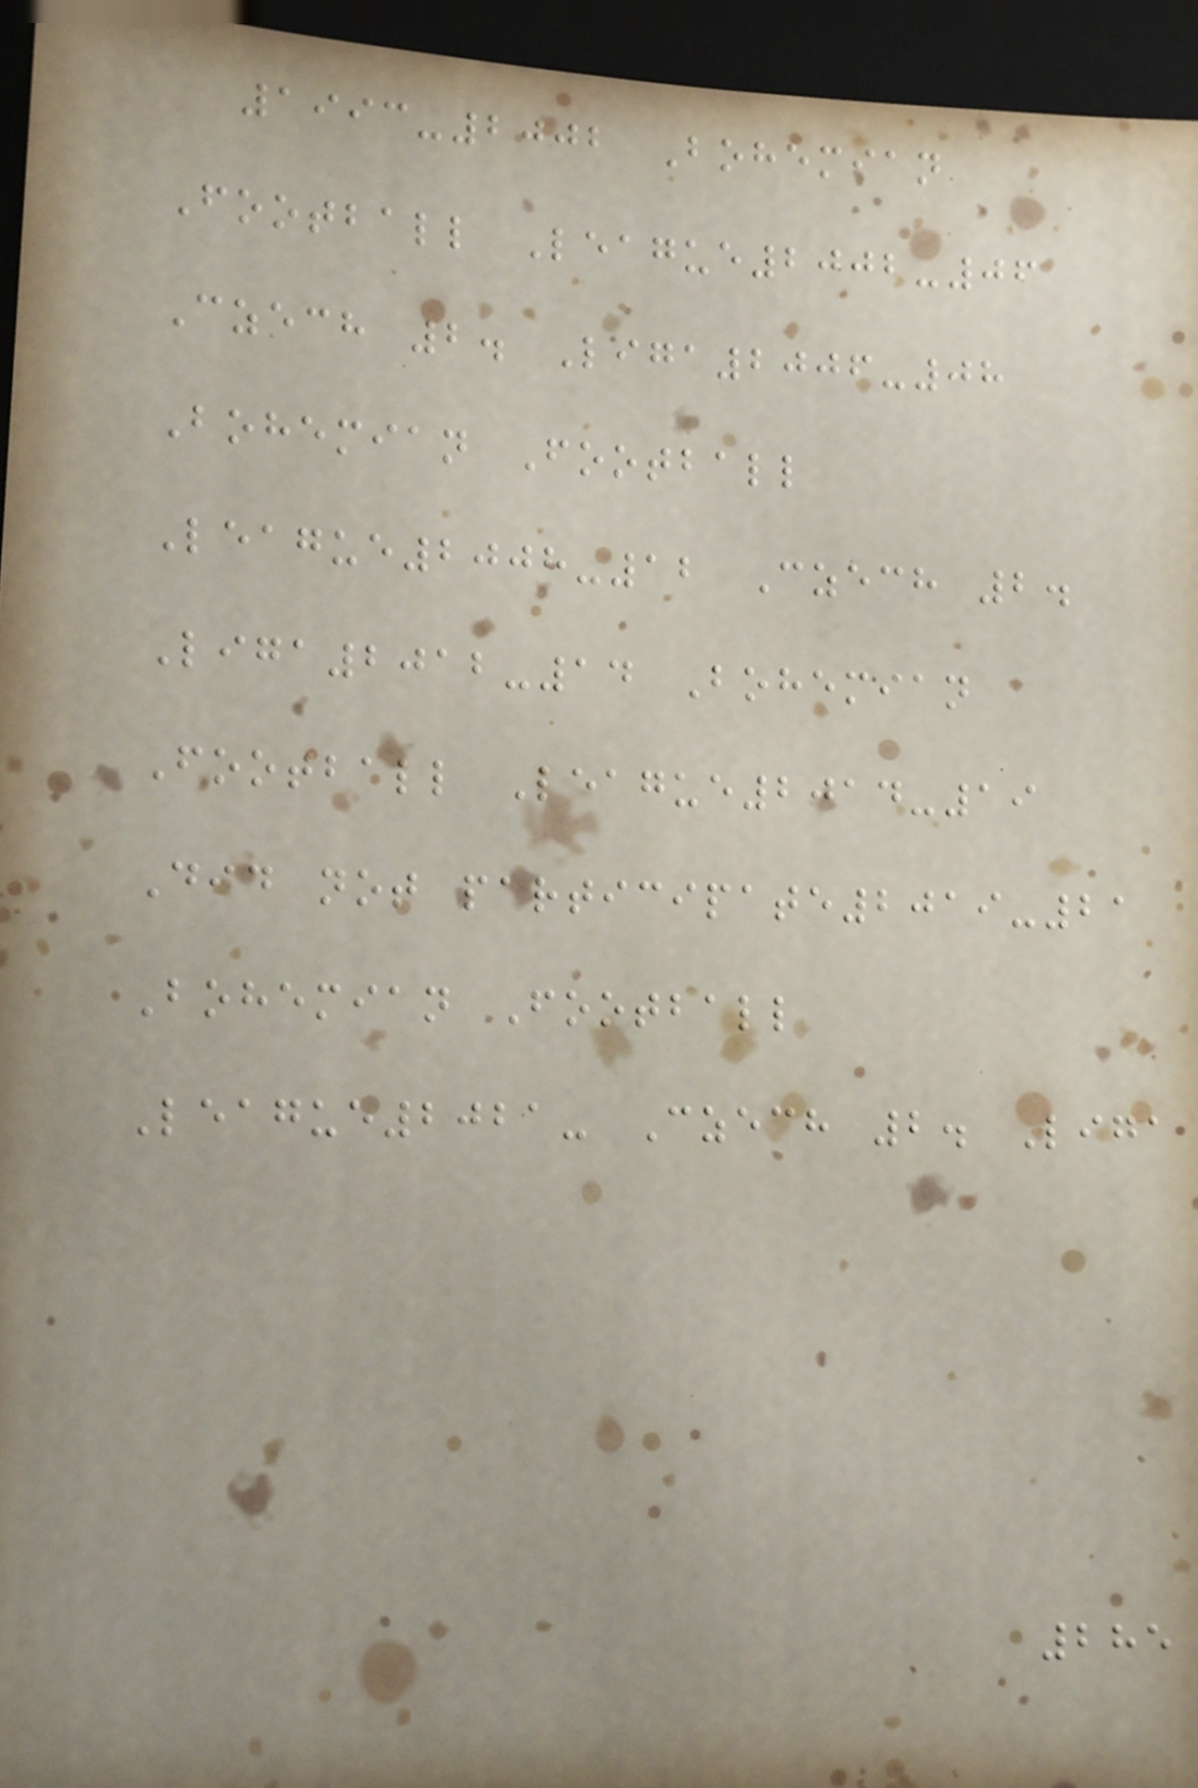1993-2002 Bohemian
Football League2002-06
Czech 2. Liga2006-08
Bohemian Football
League2008-12 Czech 2.
Liga2012-14 Bohemian
Football League2014-19
Did not participate2019-21
Bohemian Football
League2021- Czech 2. Liga
285
